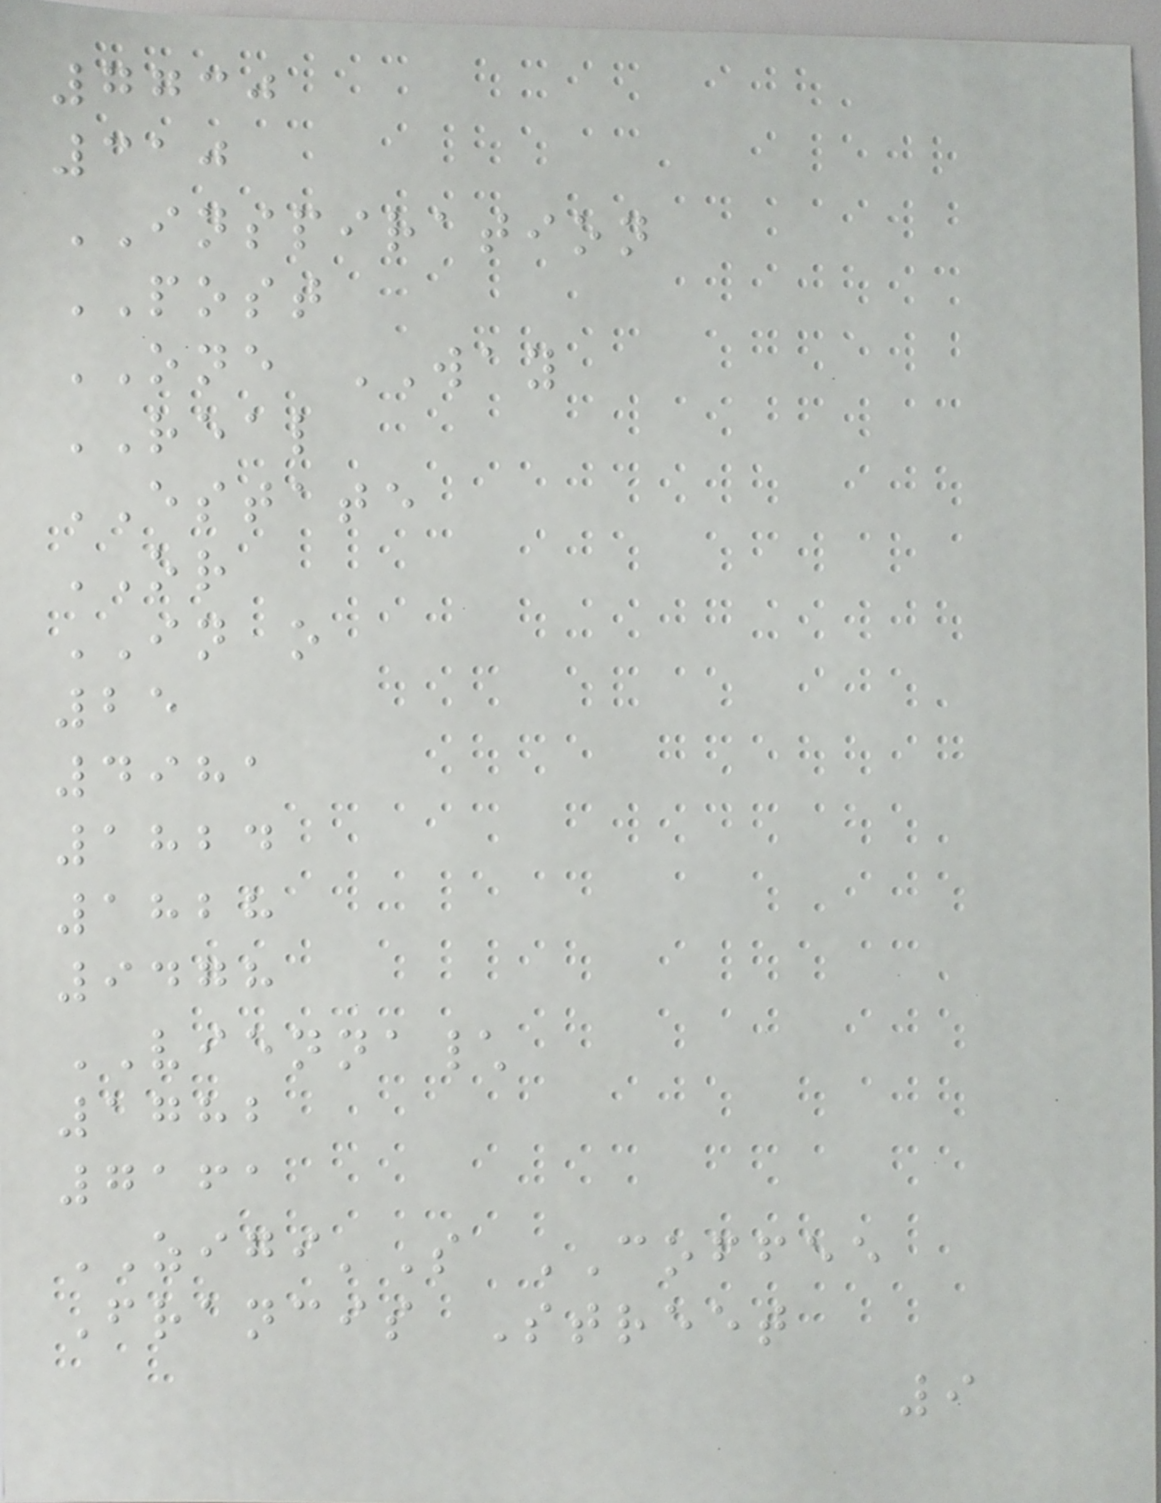7730
310
INSPIRATION
POST
ONE WAY
REAL
ESTATE
OR
IN o
25
4981
1824
1828
9478
VIENNA\
1782
7161
ZIGI'S COFFEE
Francis Street
9
